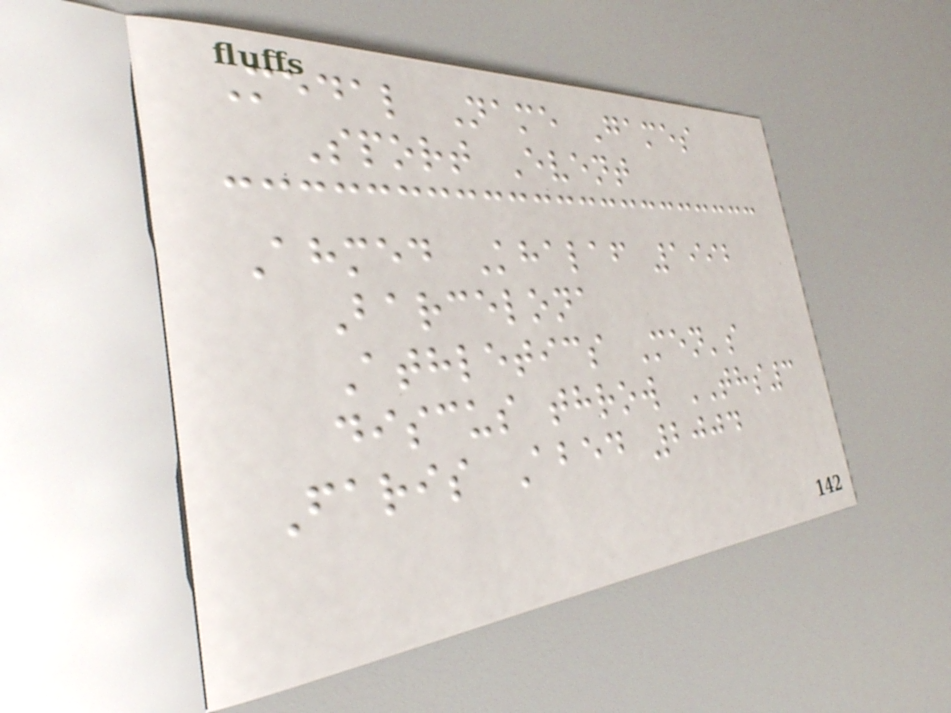Medal Name Games
Sport Event
Ahmed Khalaf 1992
Barcelona
Athletics Men's
discus throw THS3
Faris Abed 2004
